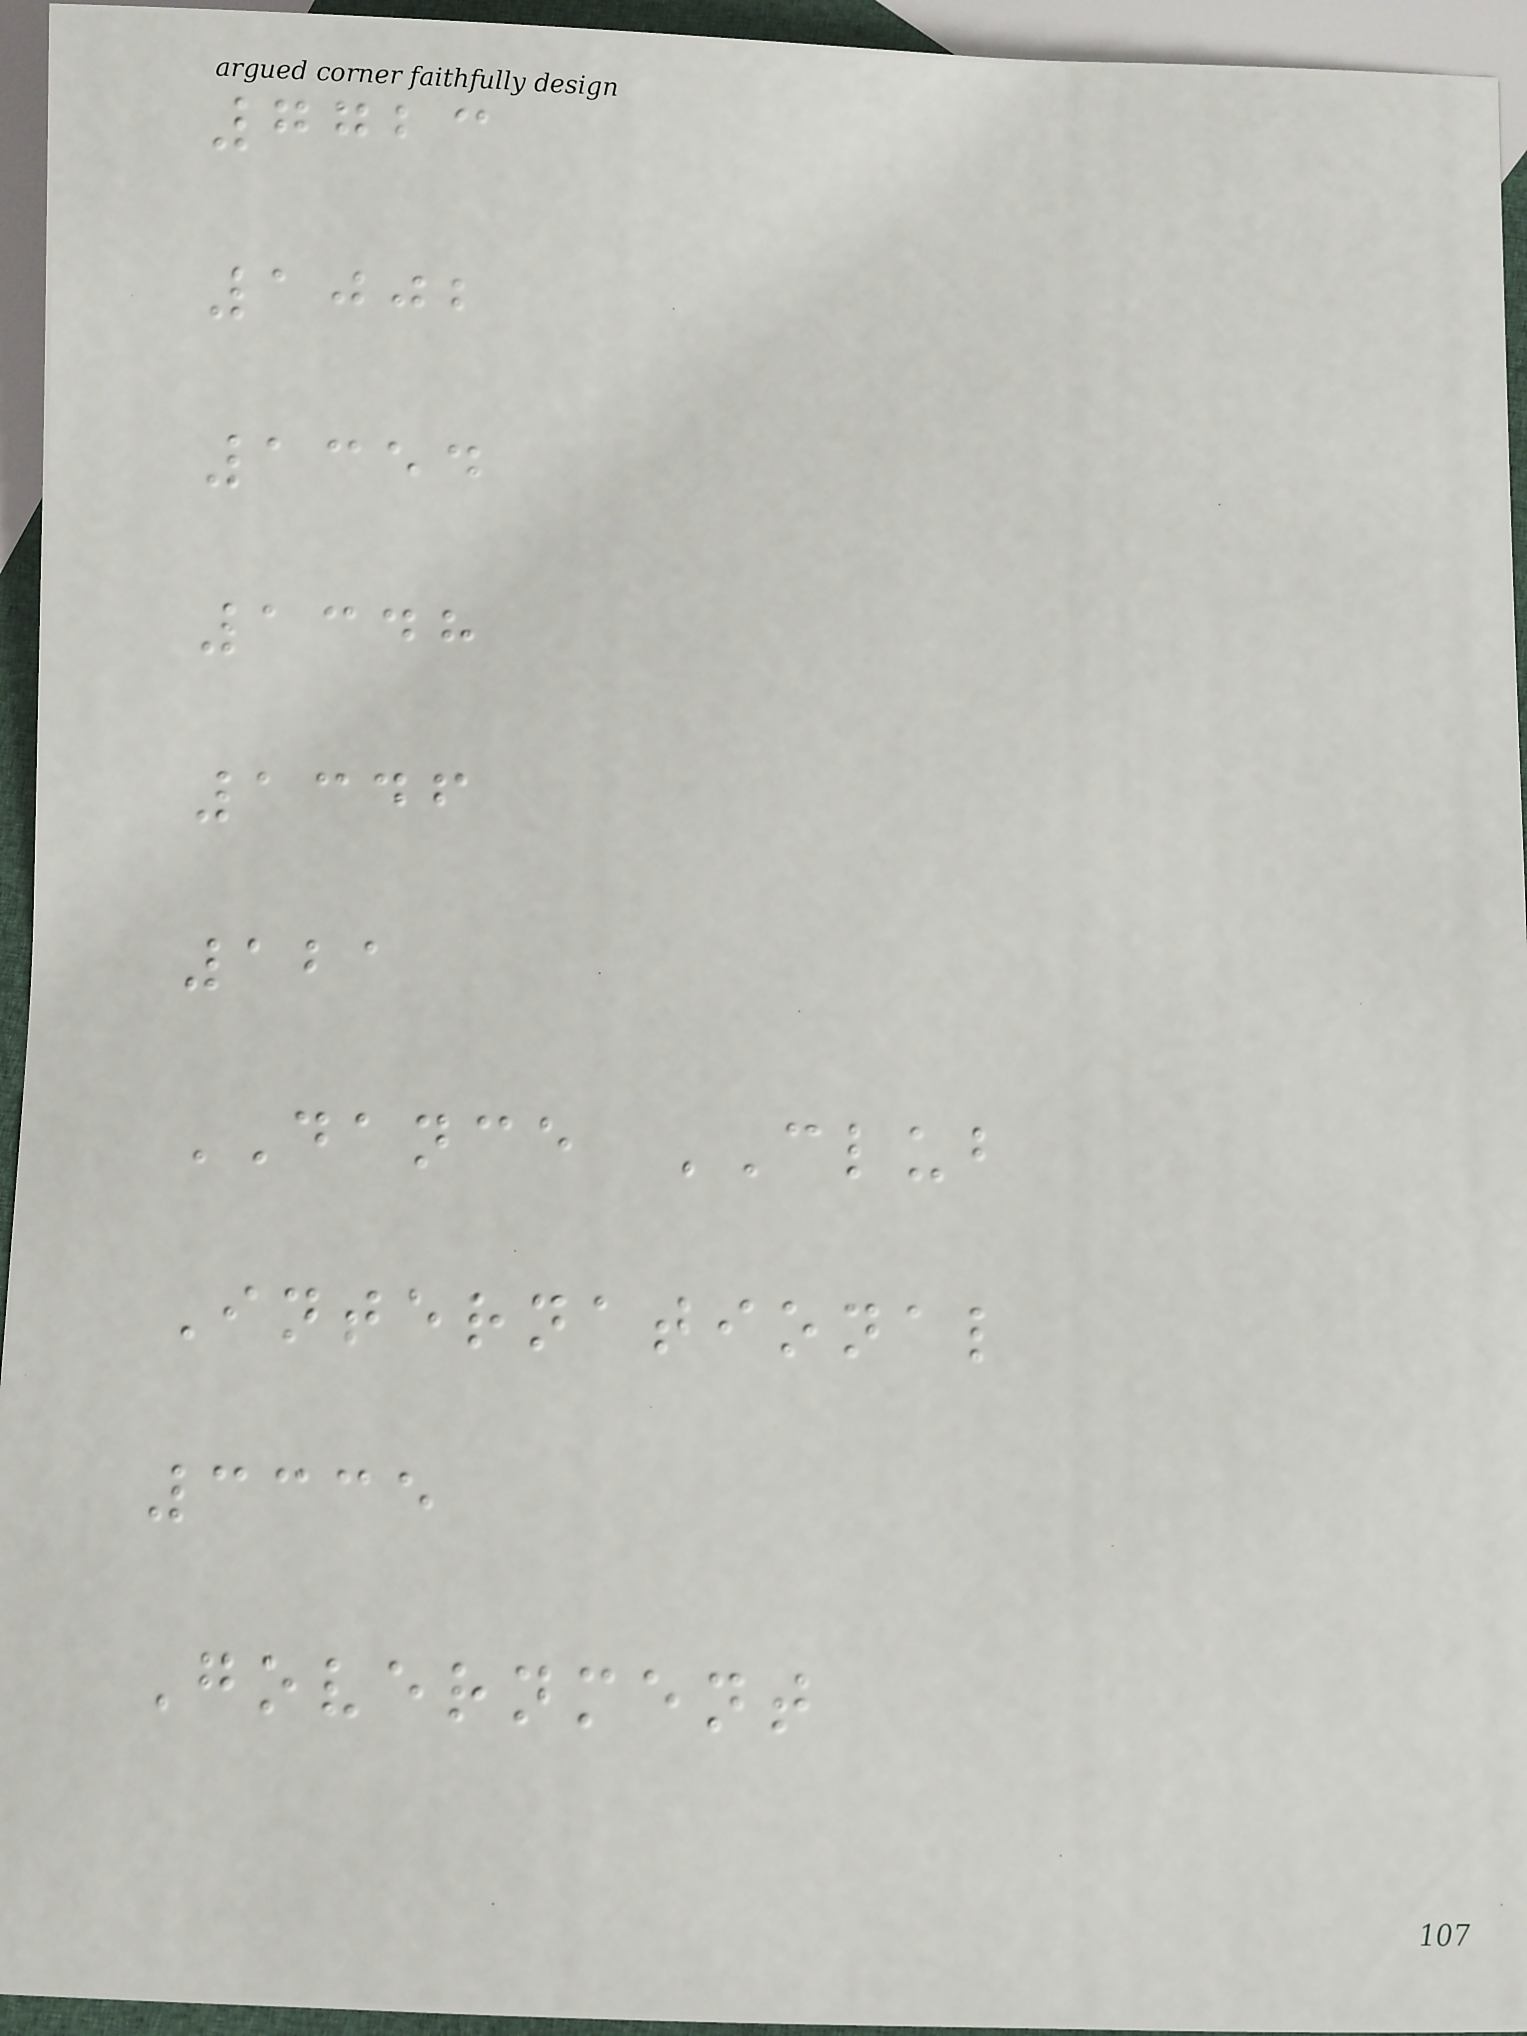7723
1002
1354
1348
1346
121
DANCE CLUB
International
3335
Government
